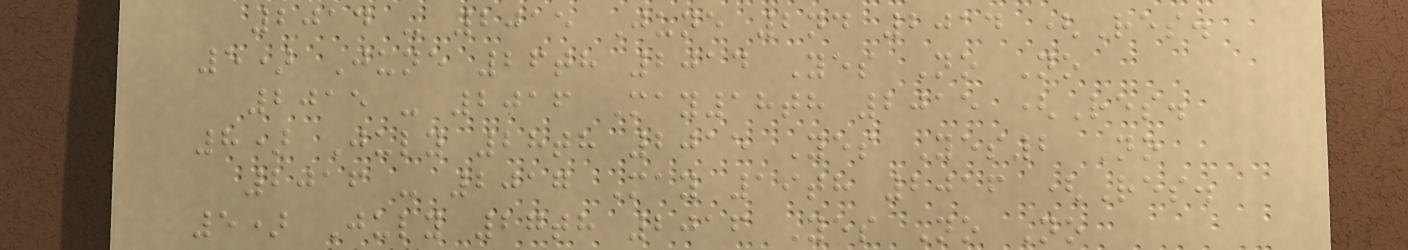2014 - 2015 June 2nd 2014 (Res.
5) June 26th 2014 Yes No No
2015 - 2016 May18th 2015 (Res.
8) July 28th 2015 Yes Yes2 No
2016 - 2017 May 19th 2016 (Res.
5) July 27th 2016 Yes No No
